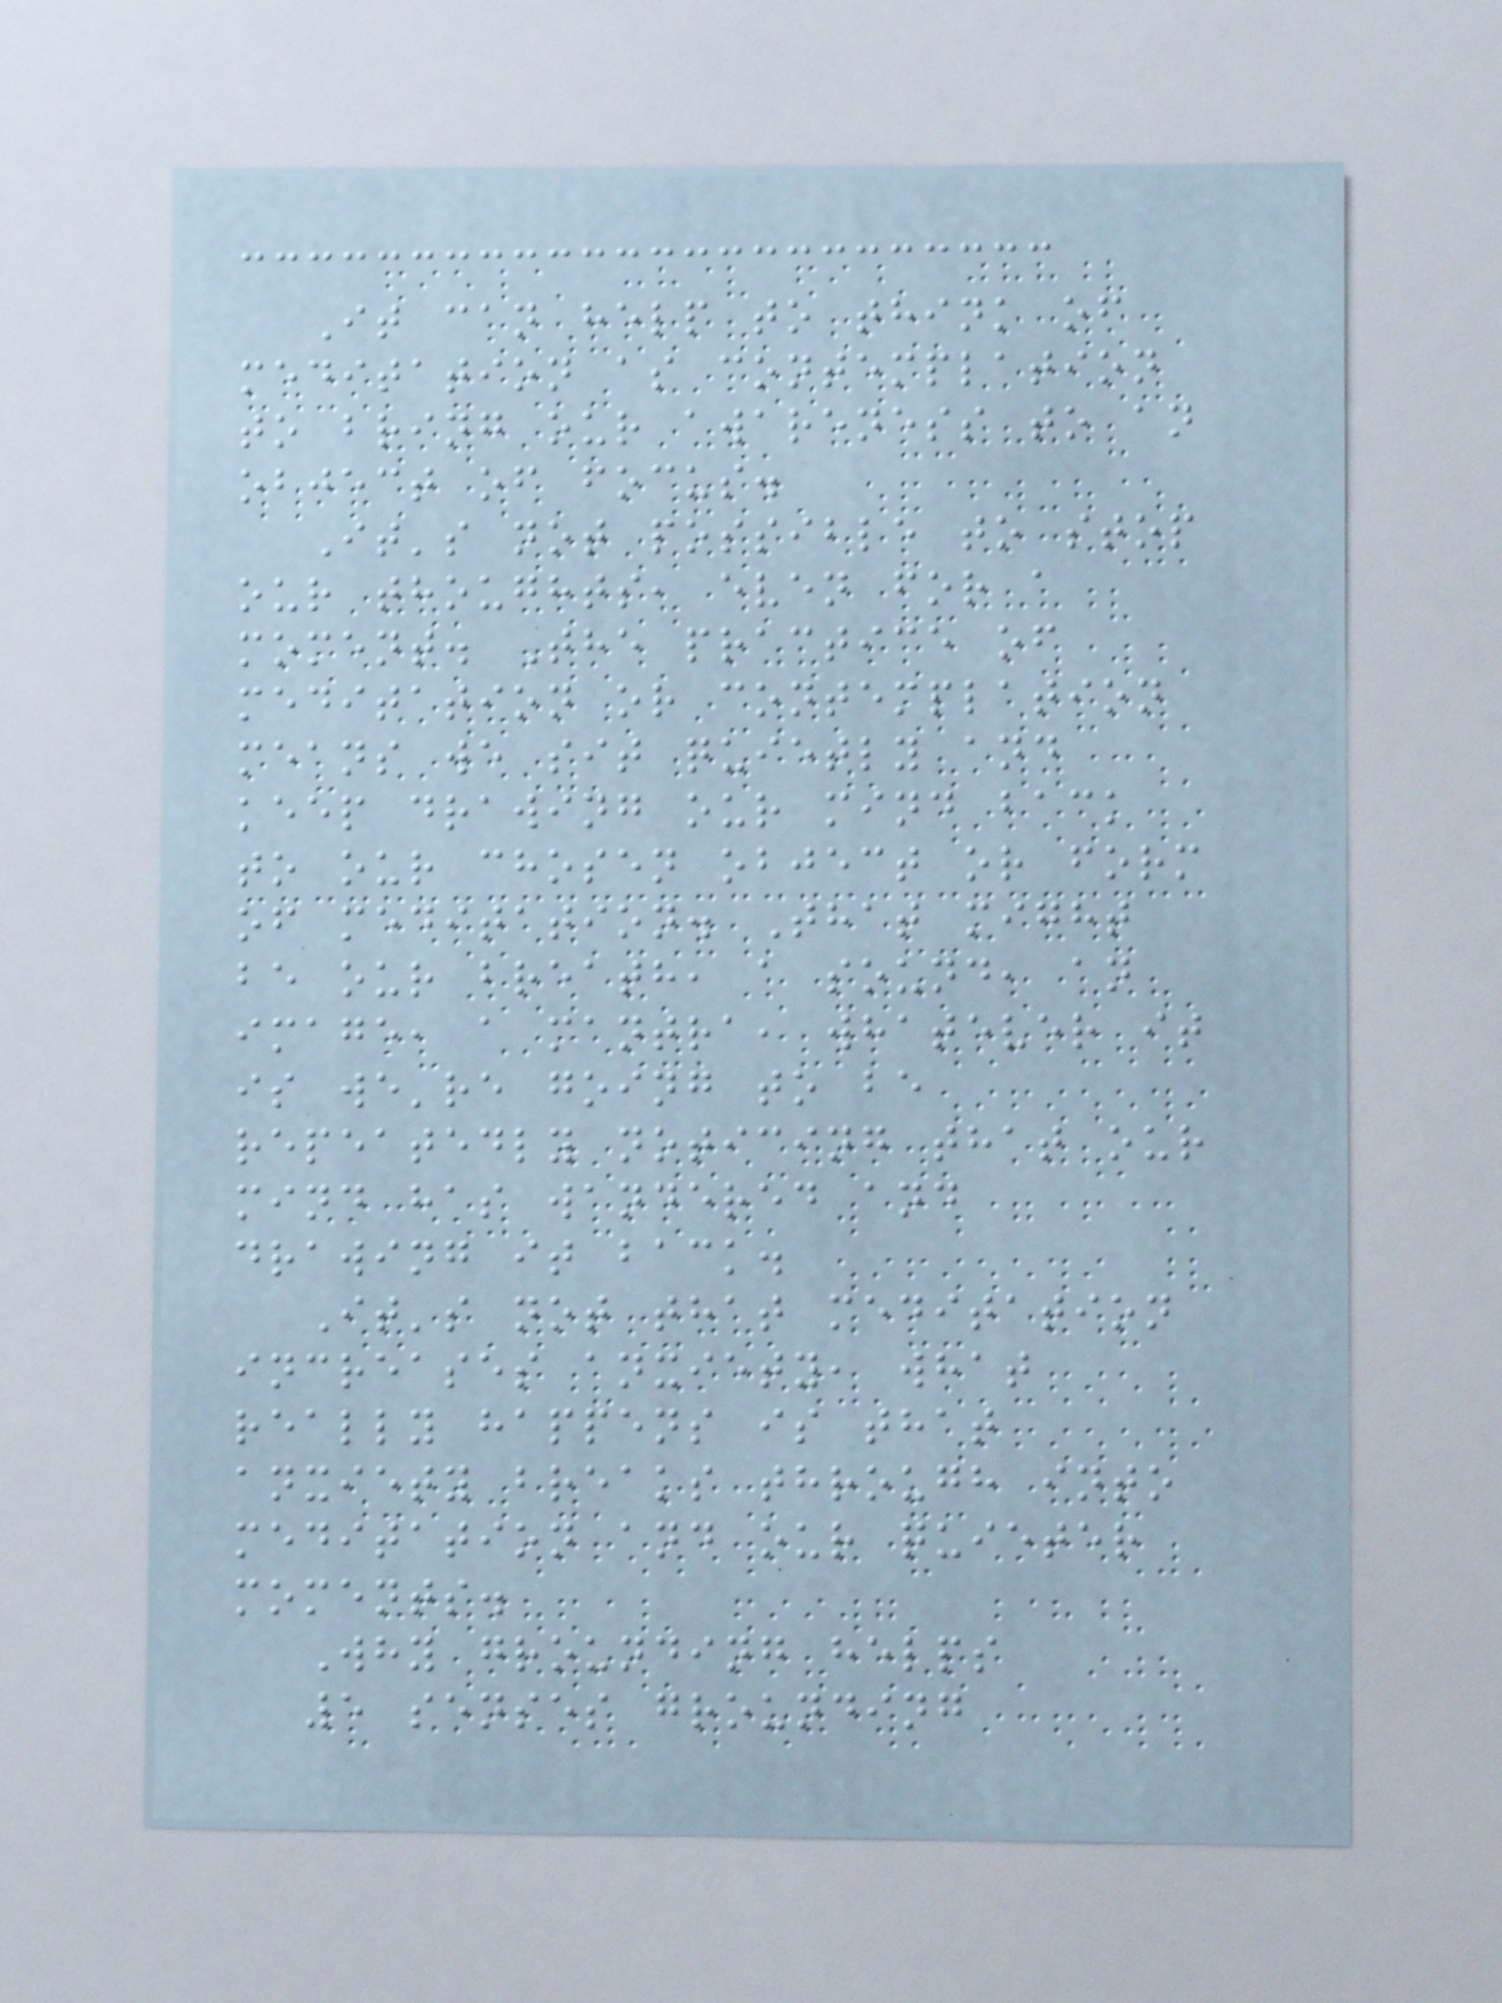It can help to think of
meditation as contemplation
to bring our awareness to an
object of focus.
It's not possible to stop
our thoughts, even for a
moment. The practice of
meditation or contemplation
means we sit quietly and
keep drawing our mind back
to our chosen object or form
of meditation. That might
be our breath, a sound, an
image, a mantra, whatever it
is we're going to be
repeatedly noticing that our
mind has wandered and
drawing it back.
It's not that meditation
increases anxiety, what
really happens is that
anxiety breaks through into
meditation and our quieter
moments.
Why grounding helps
5 senses grounding
